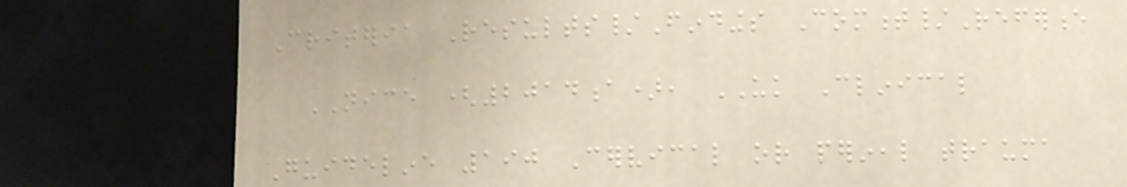Criteria Results/Findings Comment/Reference
NICE (2014a), UK Clinical
Guideline 190 Cervical or perineal trauma
